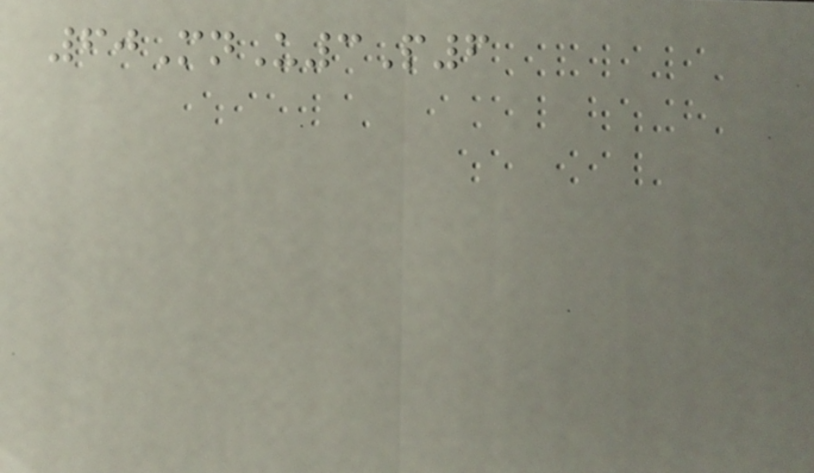60MnU3P6
